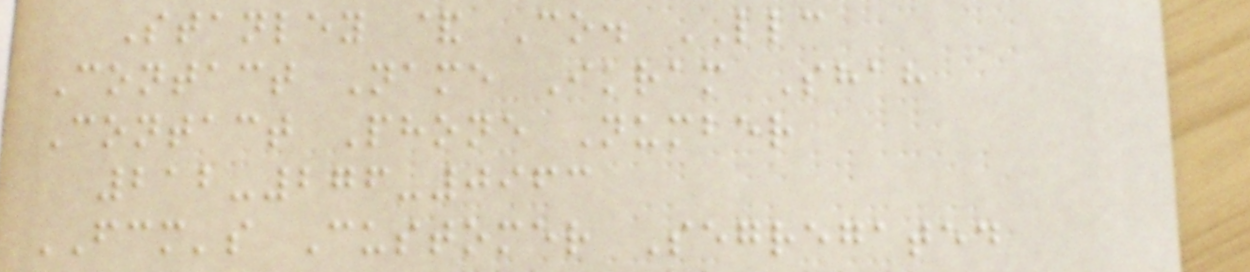Stanley & Co. LLC
Contact Name Ikram Shah
Contact Phone Number
212-276-0963
FCM's Customer Segregated
